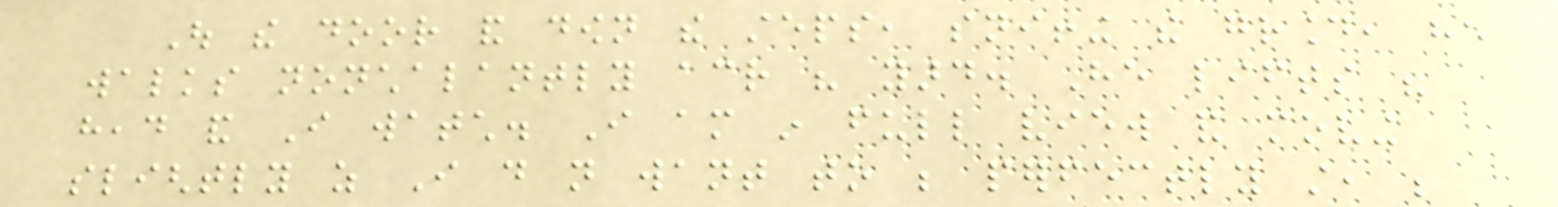Out the door and down the steps, sniffing the ground, he
walks nonchalantly across his yard. He lifts his
head and I watch. I am in full view and moving
slightly as I do not want to be perfectly still, be
